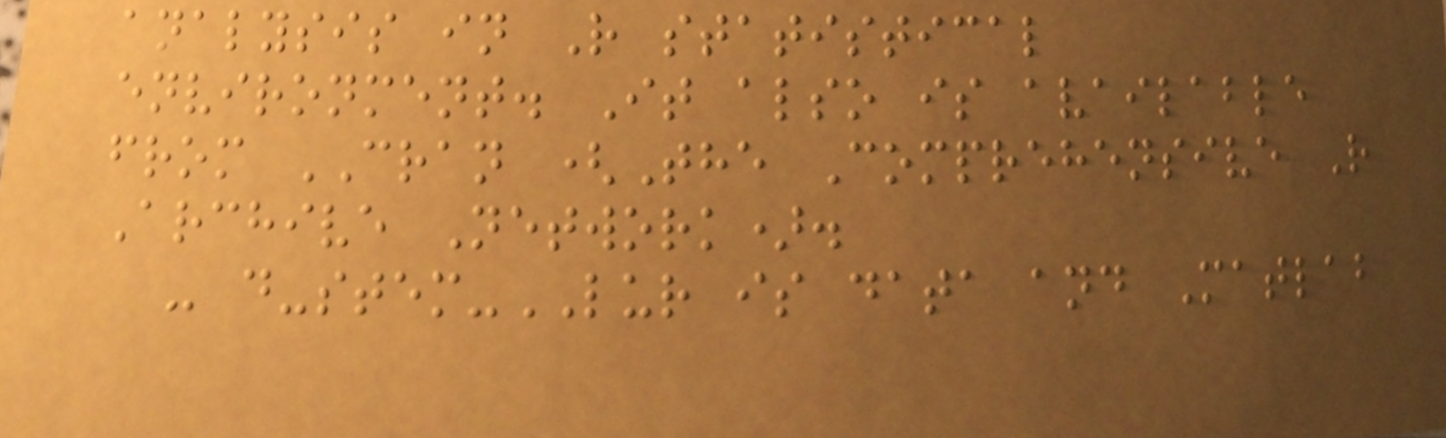analysis in R statistical
environment. It also is available
from CRAN (The Comprehensive R
Archive Network).
- d-stem-LUR is data and Matlab
